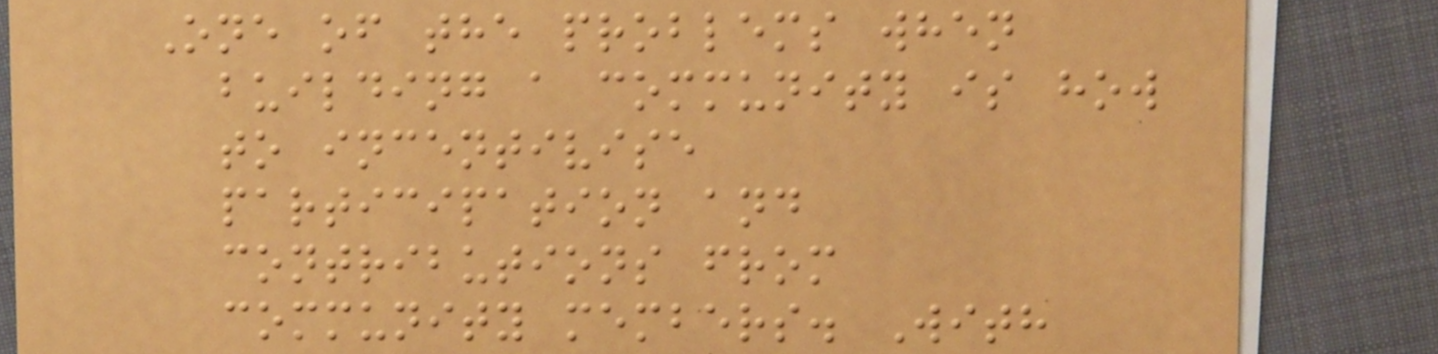One of the problems when
building a community is how
to incentivise
participation and
contributions from
community members. With
